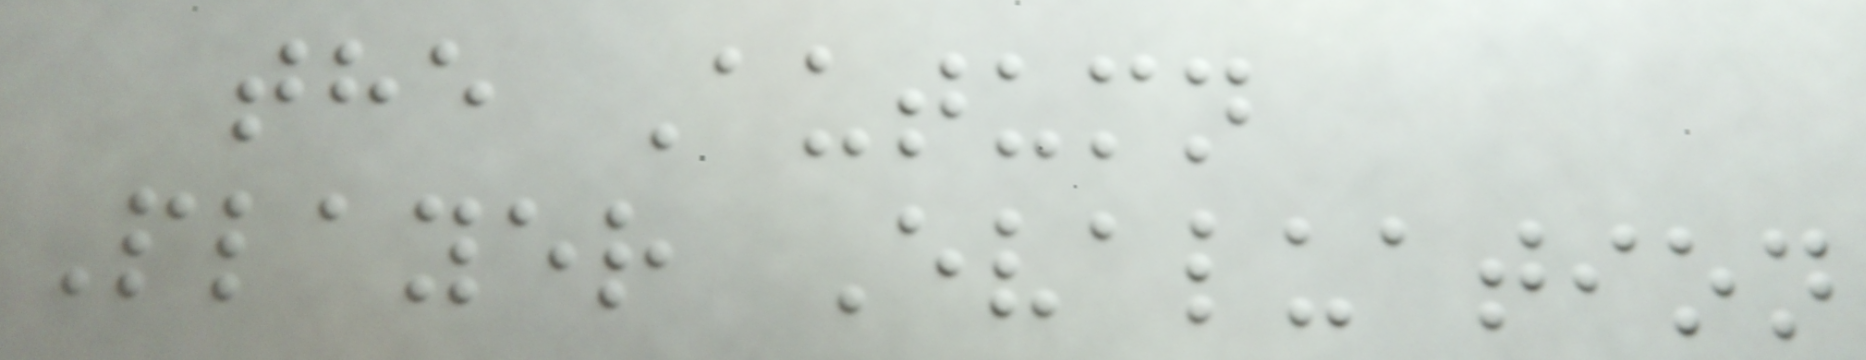the Autumn
Player Evaluation
